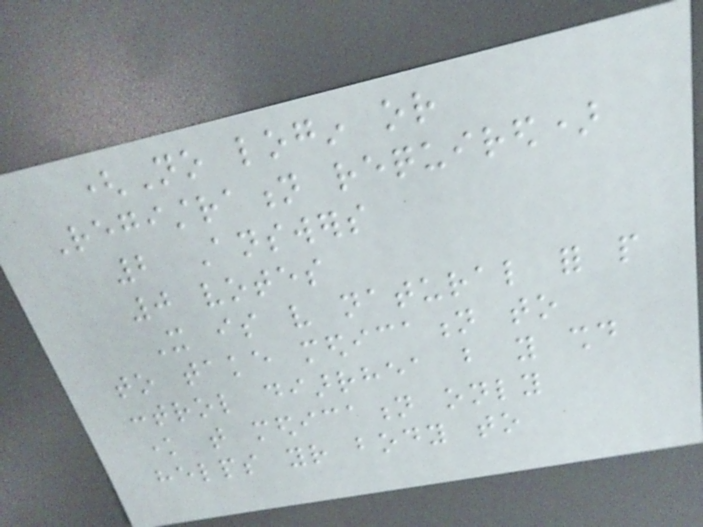(No login or
Registration required)
2 Answers
0 votes
It is very natural for people
to take medication to
control diarrhea but you should
know that medication only
helps your body to
